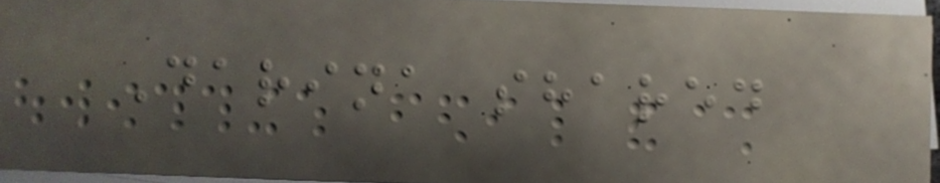Darina shared
